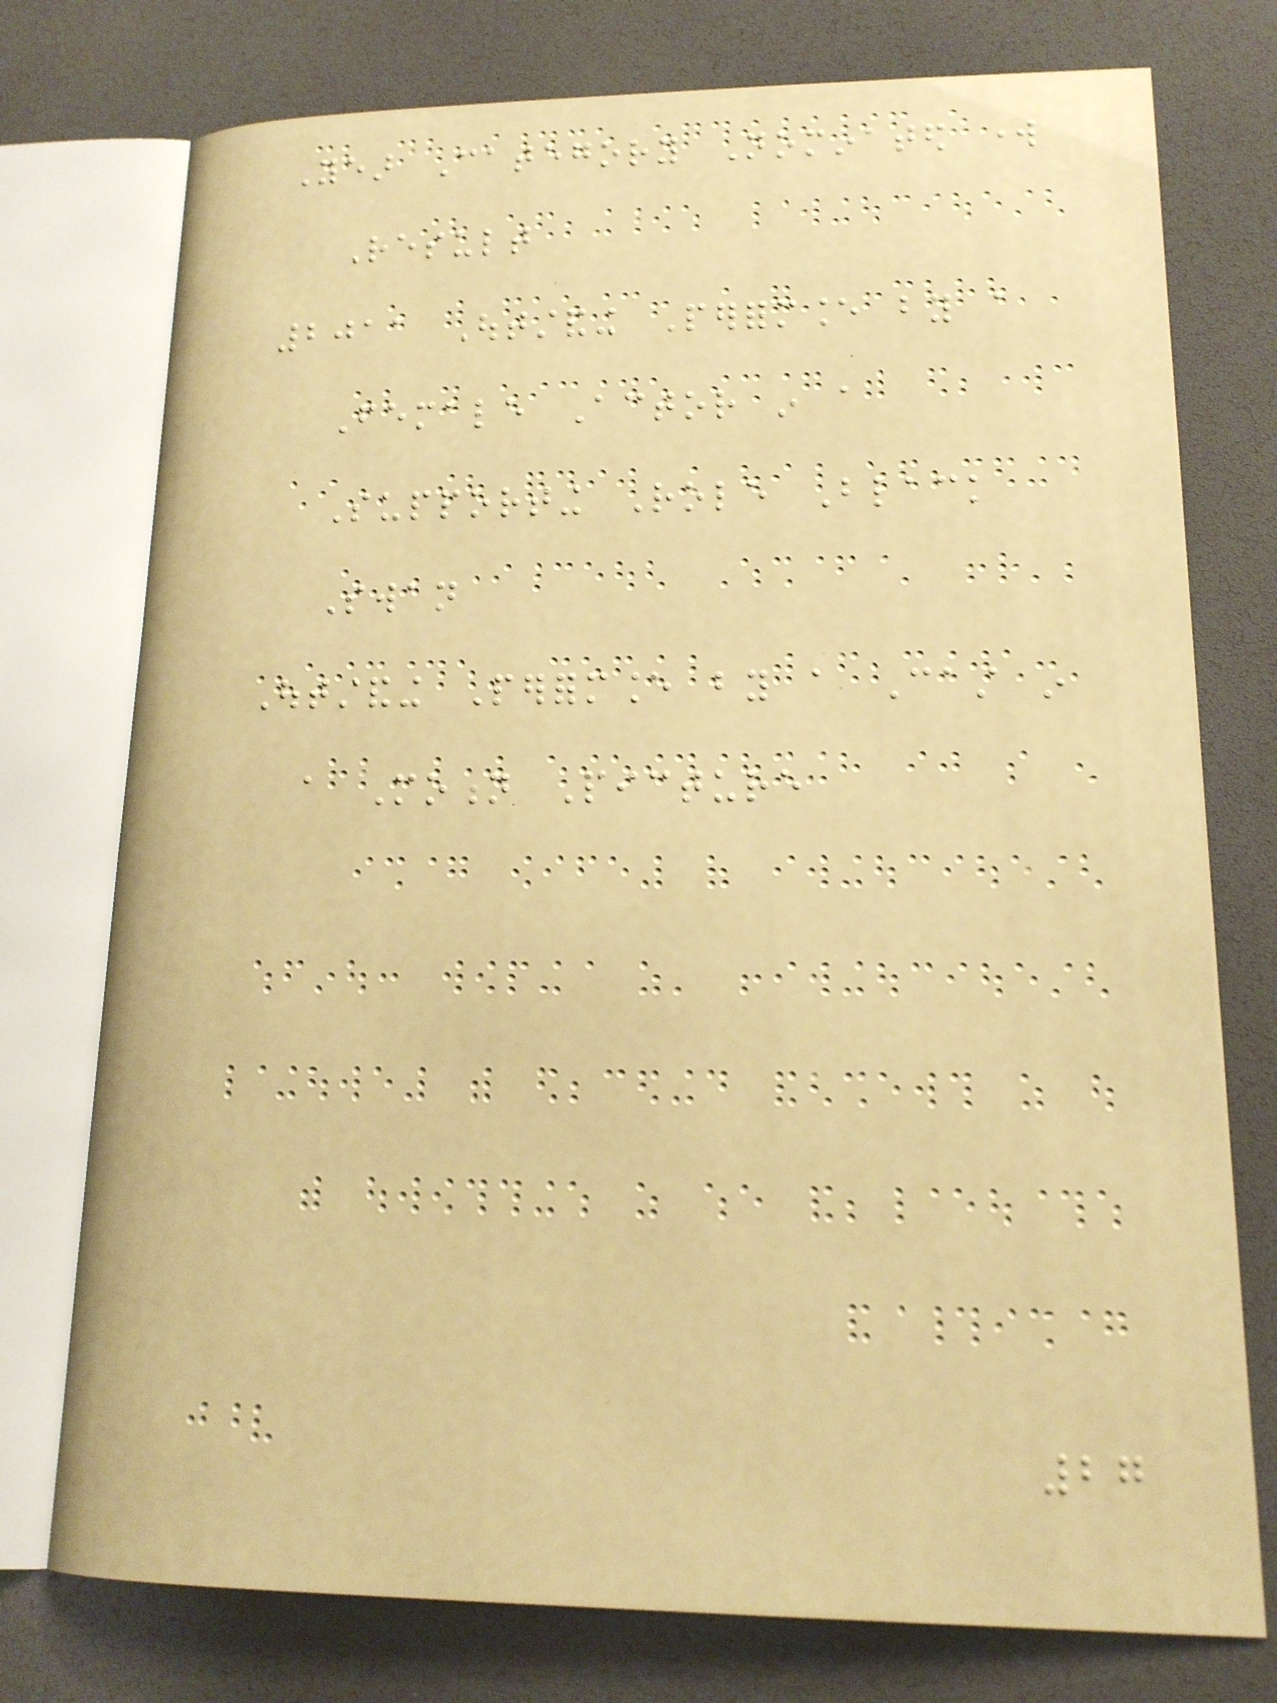Year Category Nominated work
Result
2011 Outstanding Performance by a
Female Actor in a
Supporting Role Black
Swan
Outstanding Performance by a Cast in
a Motion Picture
27
